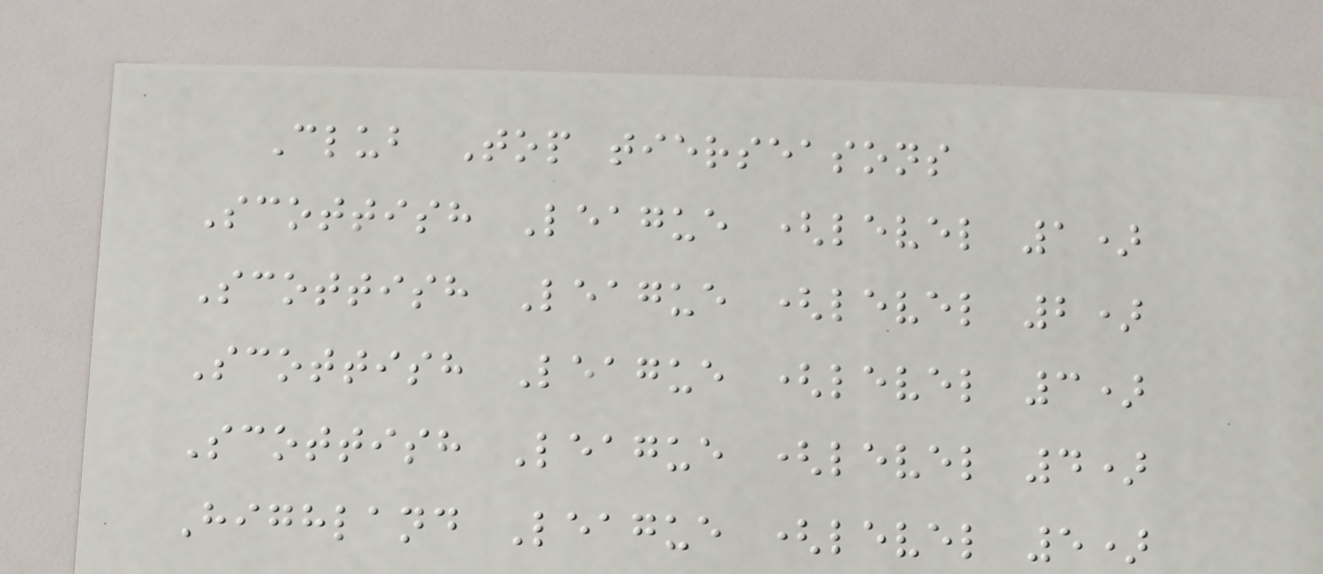Club Top tierseasons
Scottish League (level 1)
Scottish League (level 2)
Scottish League (level 3)
Scottish League (level 4)
Highland League (level 5)
